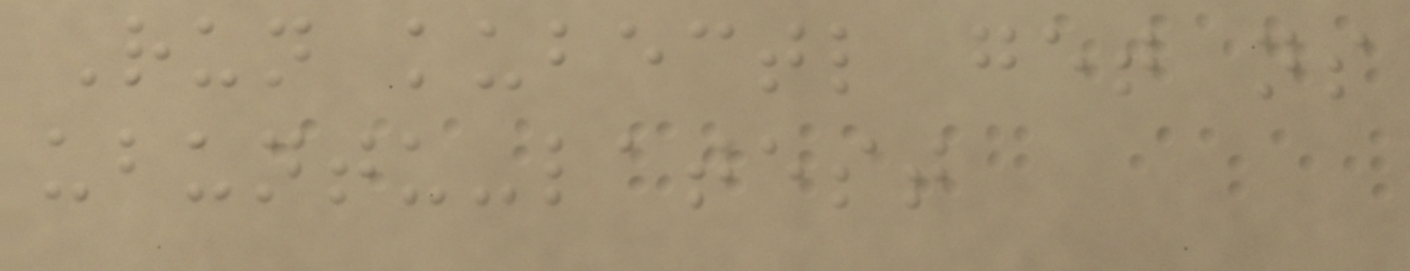Run kubectl get ns
ubuntu-latest
